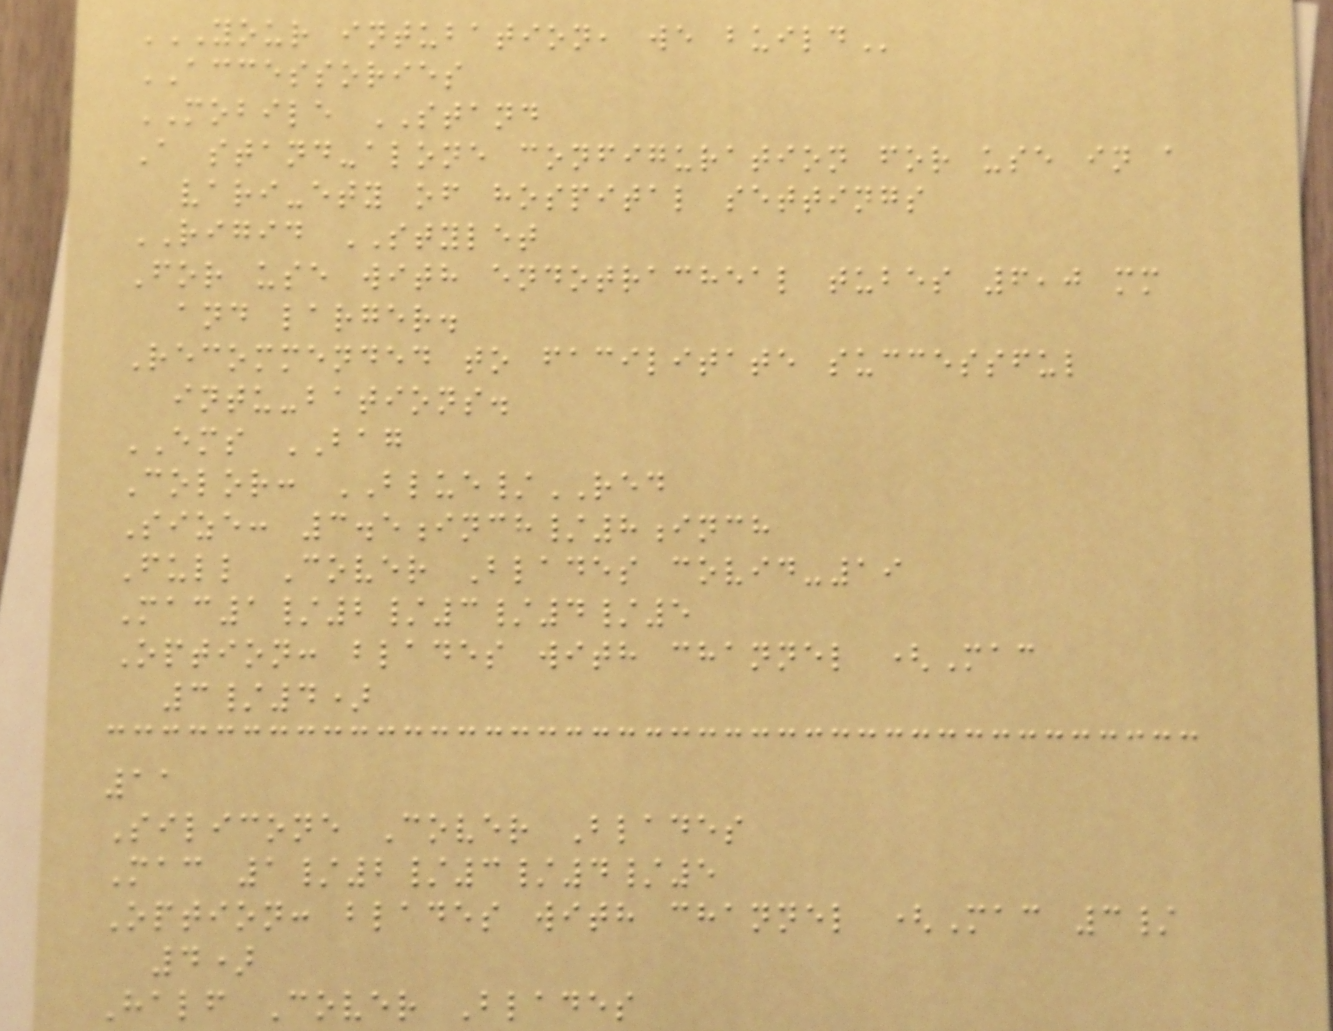YOUR INTUBATION, WE BUILD
ACCESSORIES
MOBILE STAND
A stand-alone configuration for use in a
vari-ety of hospital settings
RIGID STYLET
For use with endotracheal tubes 6,0 mm
and larger.
Recommended to facilitate successful
intu-bations.
EMS BAG
Color: BLUE/RED
Size: 3.5inch/8inch
Full Cover Blades covid-19
Mac1/2/3/4/5
Option: blades with channel (Mac
3/4)
11
Silicone Cover Blades
Mac 1/2/3/4/5
Option: blades with channel (Mac 3/
4)
Half Cover Blades
